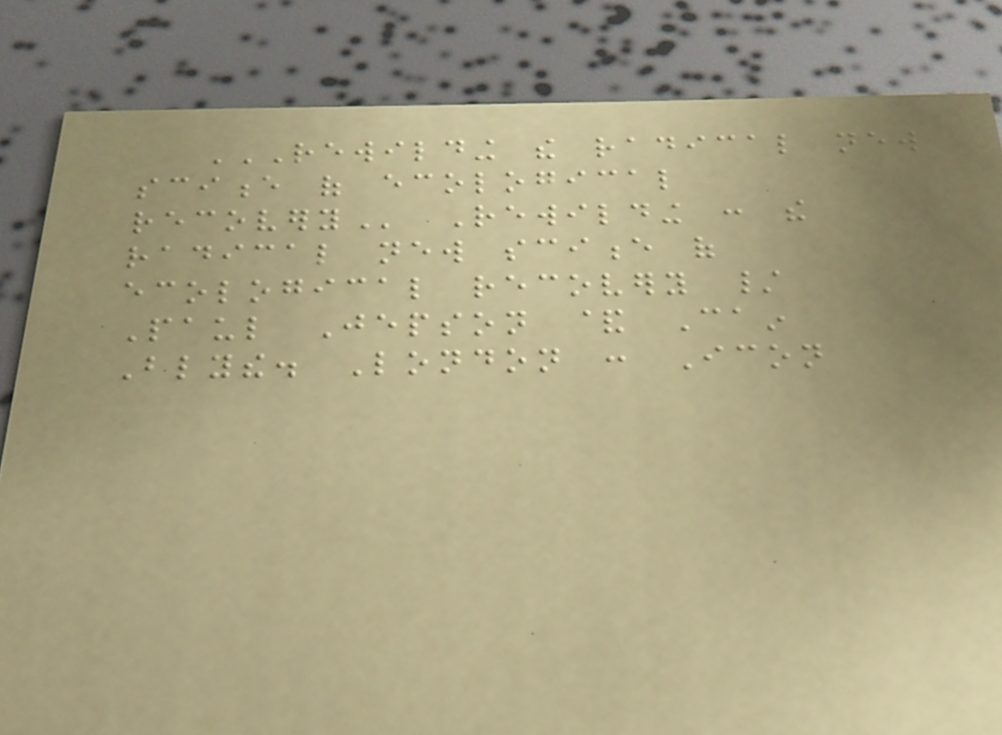REWILDING THE RADICAL NEW
SCIENCE OF ECOLOGICAL
RECOVERY Rewilding : the
radical new science of
ecological recovery /
Paul Jepson & Cain
Blythe. London : Icon
